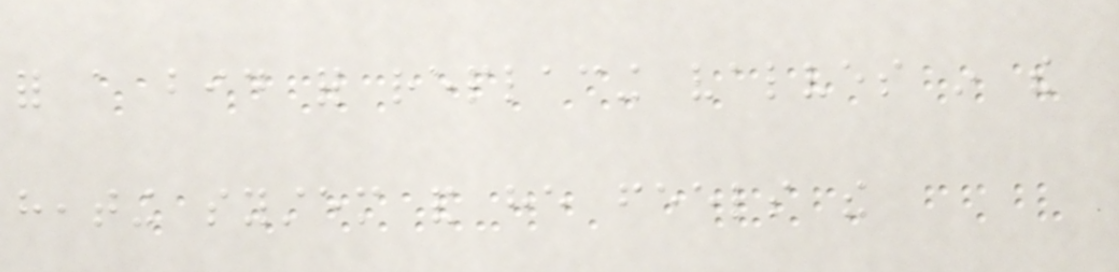for a bid for replacing valves in the
heating system and he feels the
